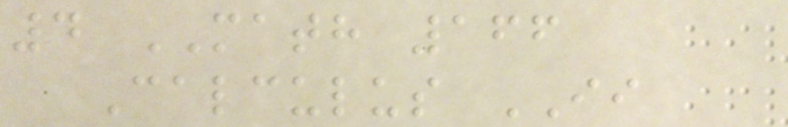4 MATH 166
Calculus II
